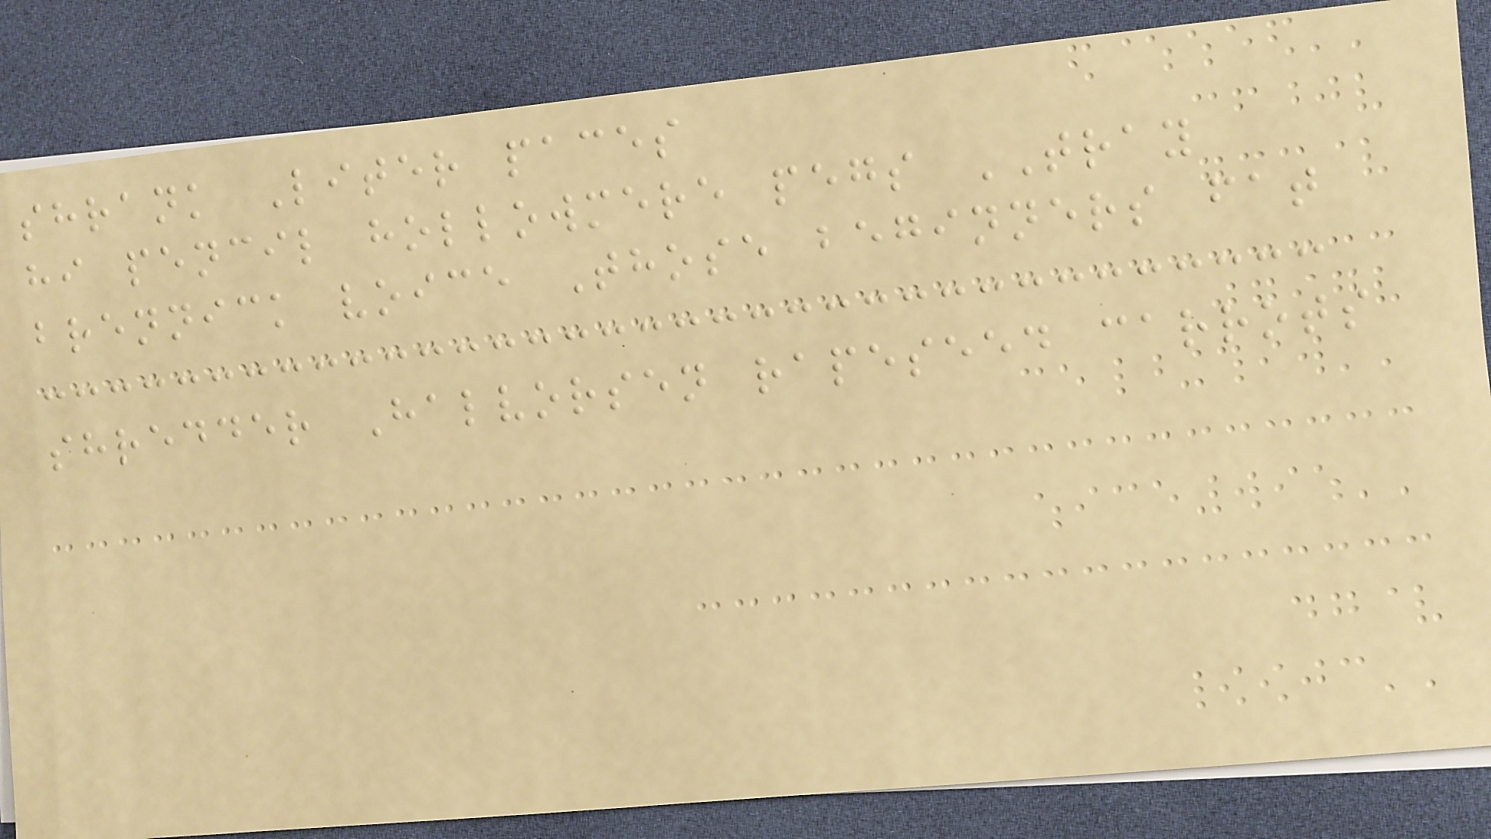shrank Liter paces
hi pencil hollowmere pegs TRAY
brennick voice Those beginners fat
shredder Halvorsen rapeseed carrots
